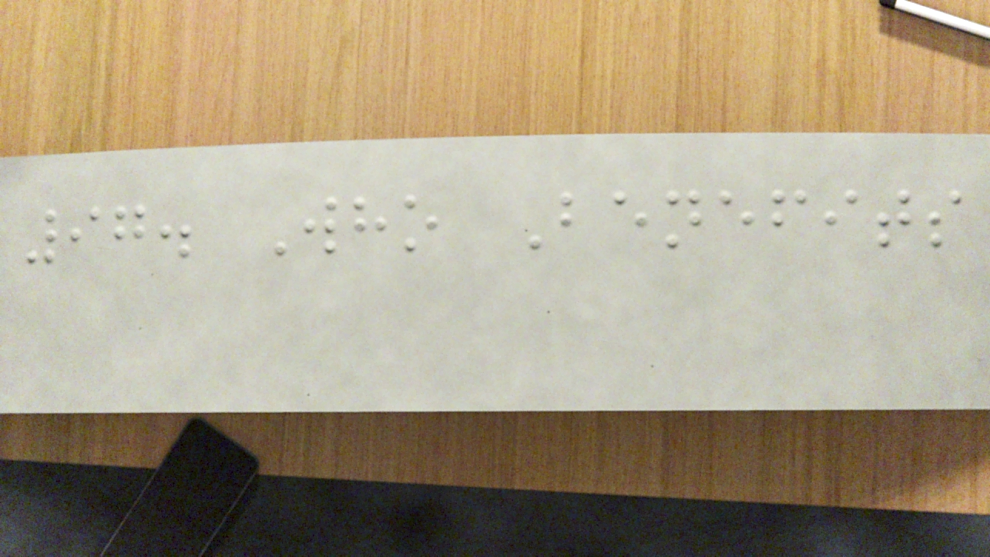97. Who Benefits
